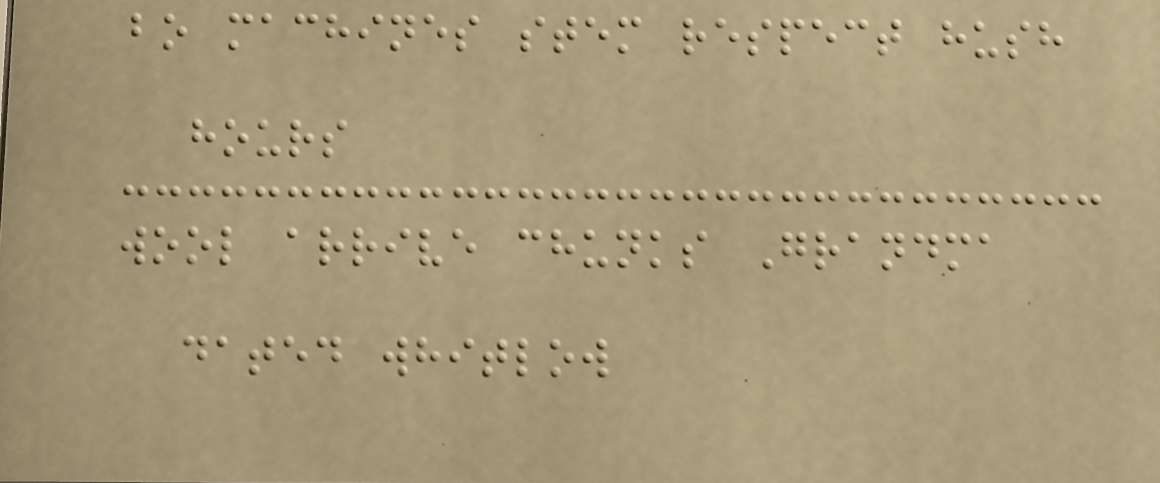bo machines stem respect hush
hours
wool arrive chunks Grandma
dated whitlow
